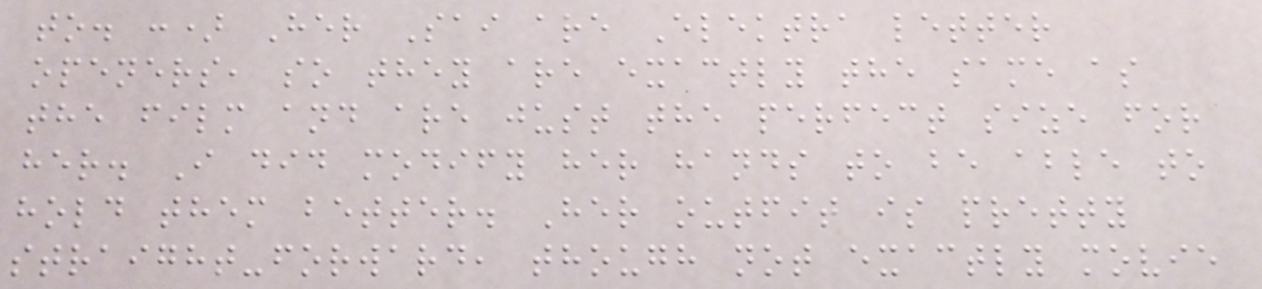to. :) Her Sai are Elektra letter
openers, so they are exactly the same as
the film and are just the perfect size for
her. I did modify her hands to be able to
hold them better. Her outfit is pretty
straight-forward, though not exactly movie
